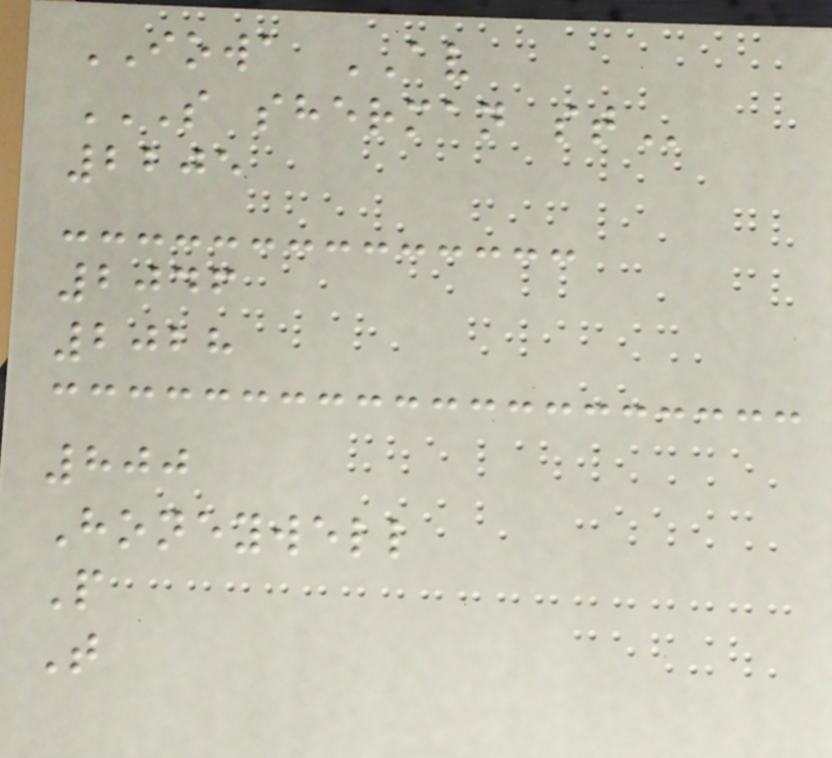IOWA AV
S SHERMAN ST
2205
2046
2028
800
Honeywell
P
T
